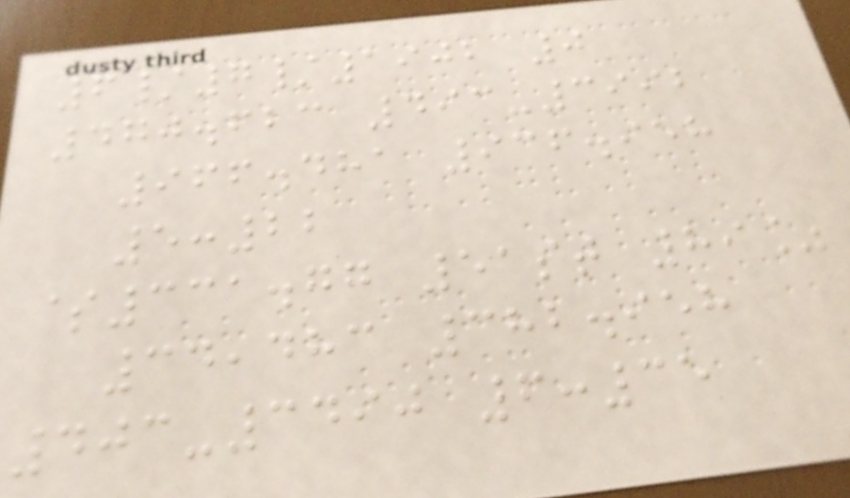6/7/1902 0
470.623 493-3992
966.481 936.958
5:22
$331.77 51st 89%
34,483 382.958
403-3490 6:35
